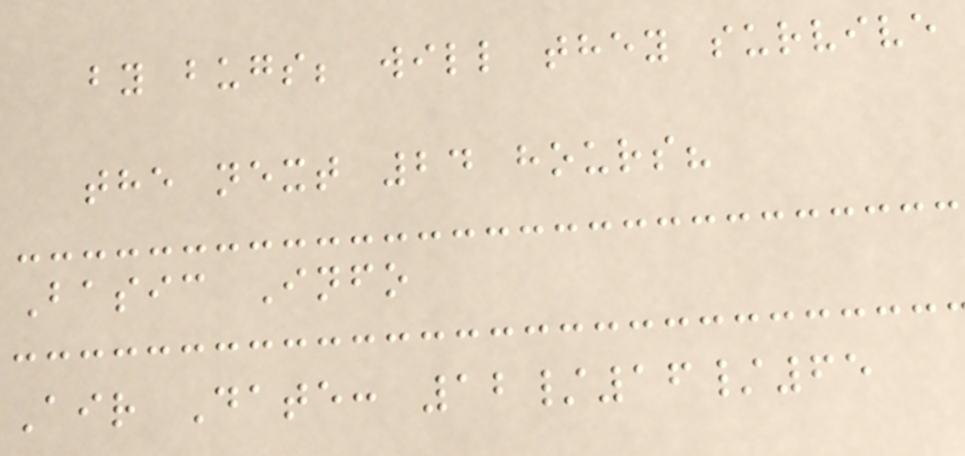by bugs; will they survive
the next 24 hours?
Basic Info
Air Date: 12/16/65
